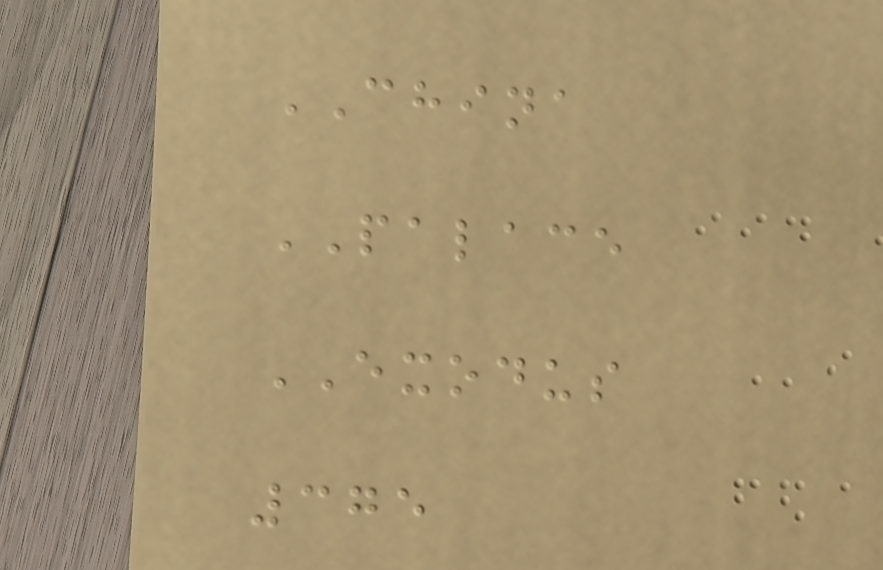CHINA
PALACE
EXODUS
375
